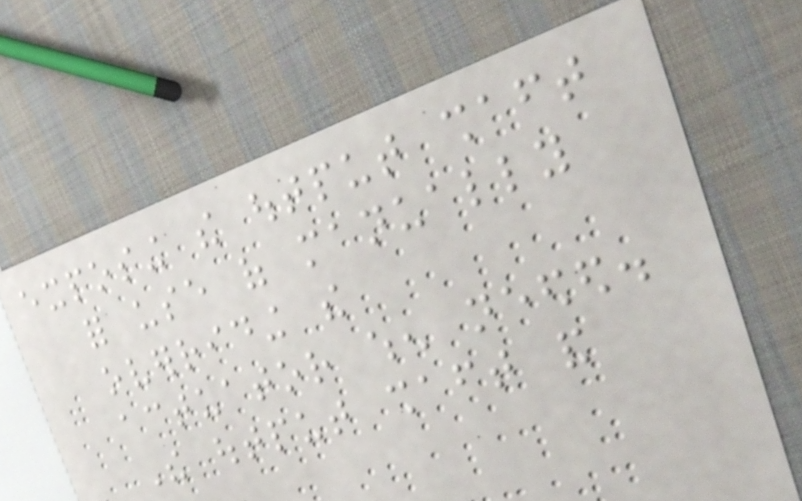exposing the output shaft
for use of manually
overriding the
actuator when needed.
The output shaft and
